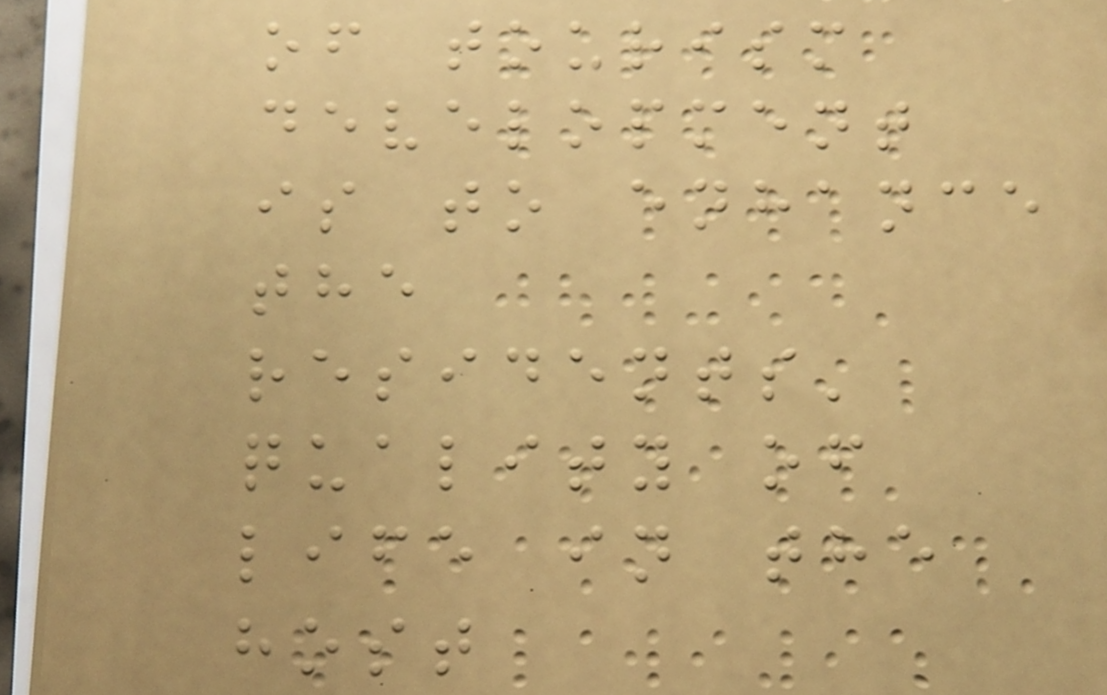of tourism
development
is to enhance
the
residents'
quality of
life in the
host
